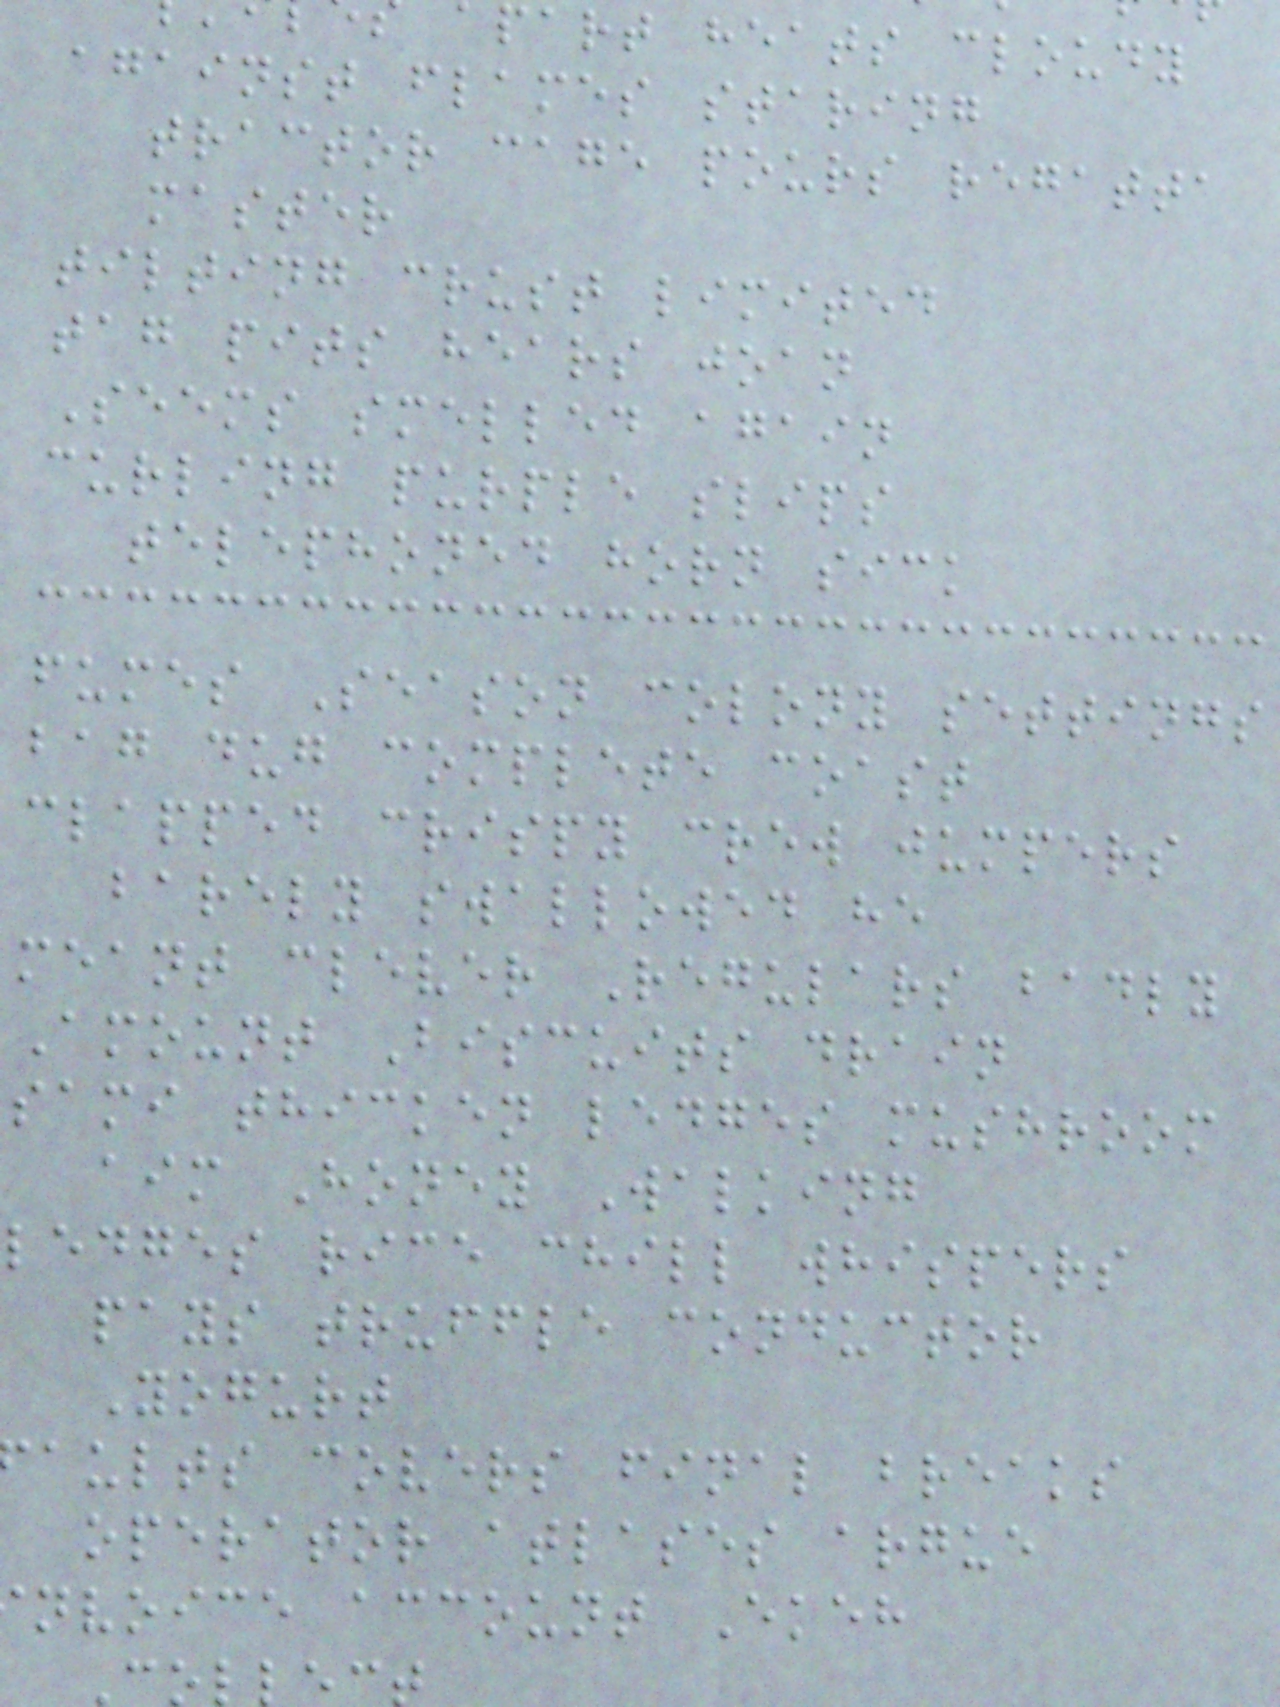part heats cloudy
against flames staring
tractor cage pours regatta
master
tilting crust limited
tag pits hears joan
Seems smelled again
curling purple slips
telephoned horn sick
fumes Season colony settings
bag dug complete coast
clapped crispy crew jumpers
barely swallowed he
meant clever Regulars badly
Amount Biscuits drain
sami thicken ledges mushroom
aim Honey Walking
ledges rice chill whispers
pays truffle conductor
Yogurt
aults covers final breaks
operator atlases argue
nvoice account Ekeh
